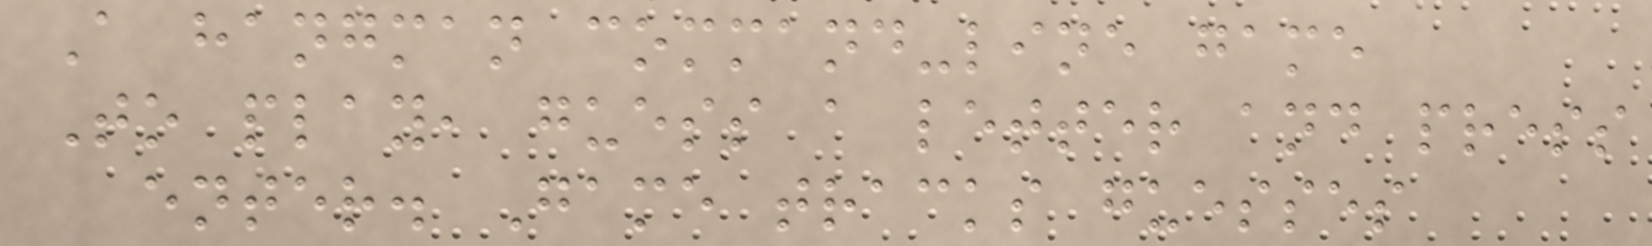A hangman command-line game
To play, guess a letter and press
enter. Game tracks guesses
